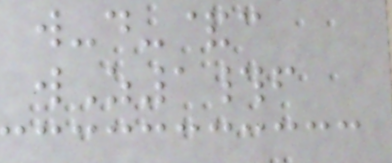w-d-&c
wZ1#f
